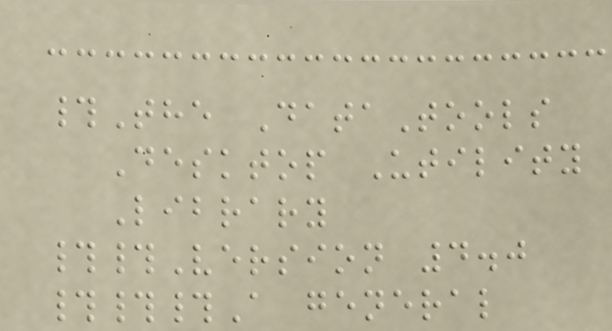#The DataTools
Desktop Utility
Library
##Version 4.0
###A general
